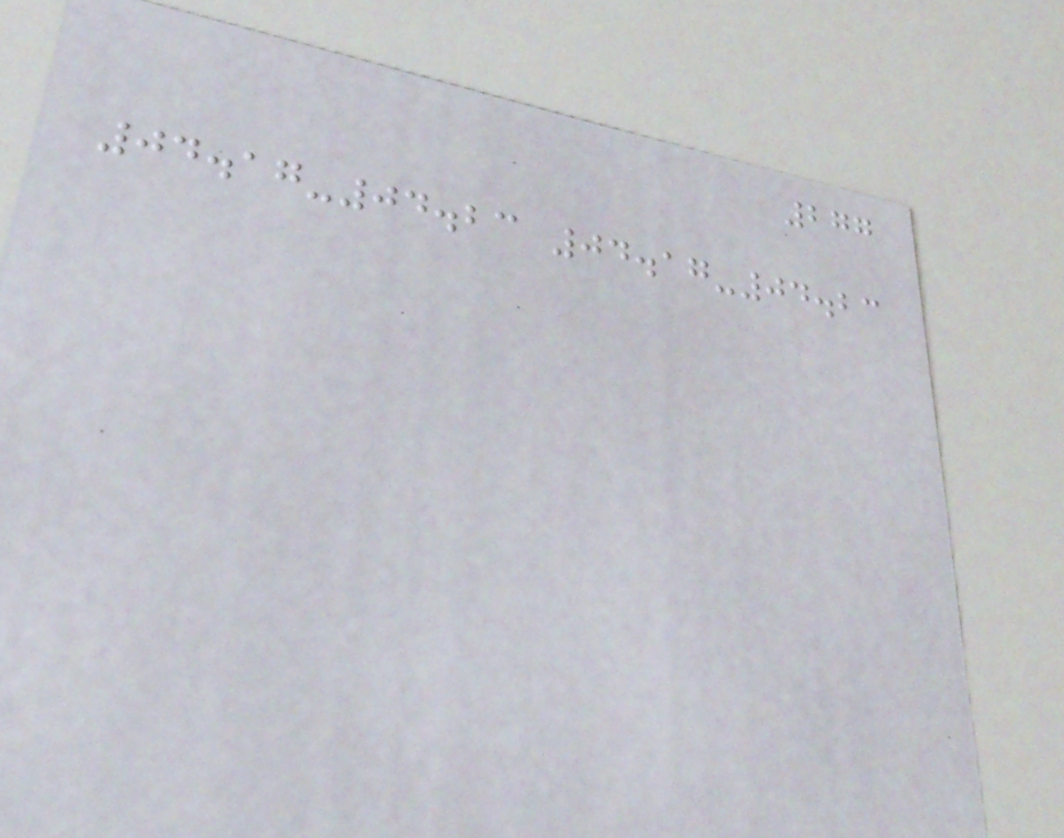277
04.17-04.23 04.17-04.23
